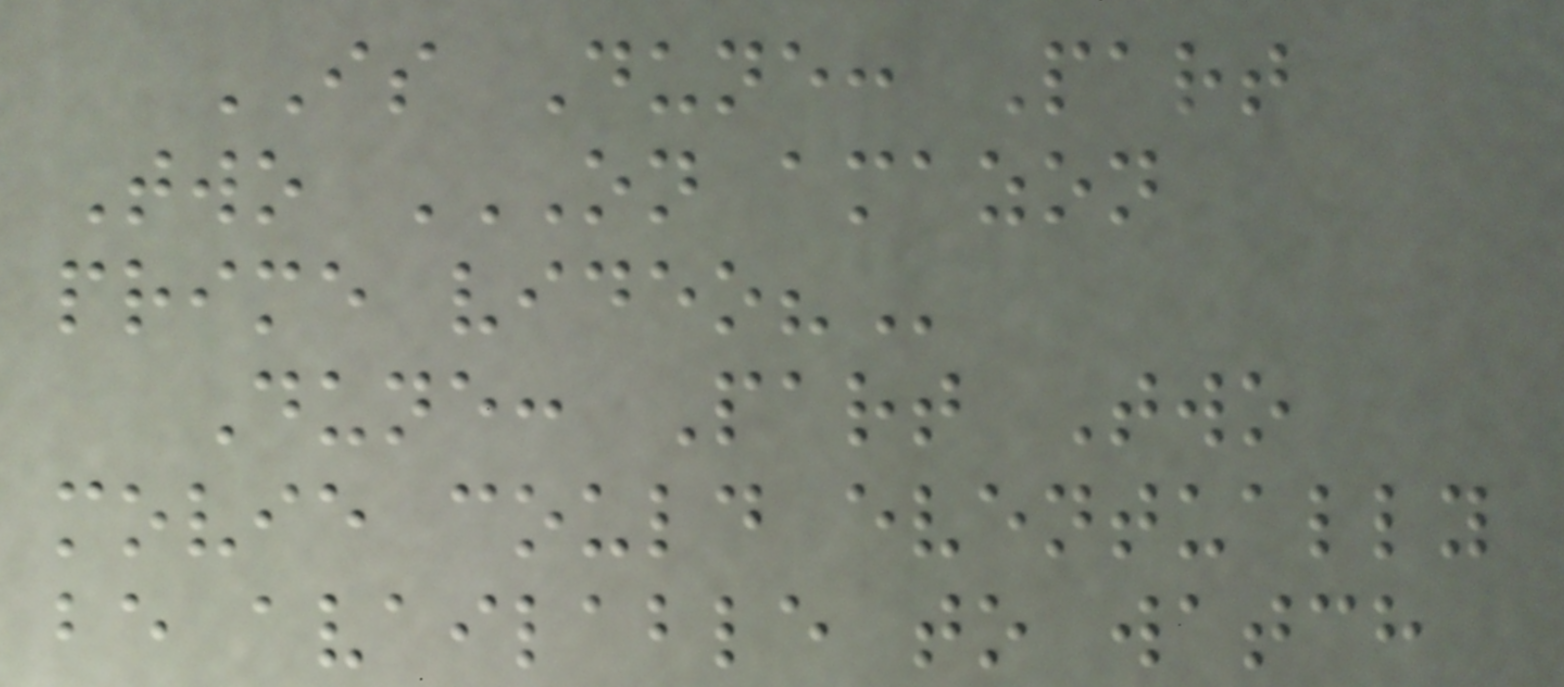IS Dune: Part
Two ON AMAZON
PRIME VIDEO?
Dune: Part Two
movie could eventually
be available to watch
